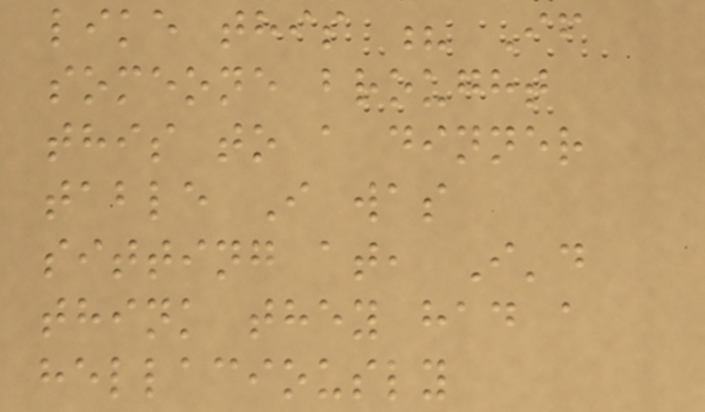like this ? If
someone brought
this to a dinner
table I was
sitting at, I'd
think they had a
hellaciously
